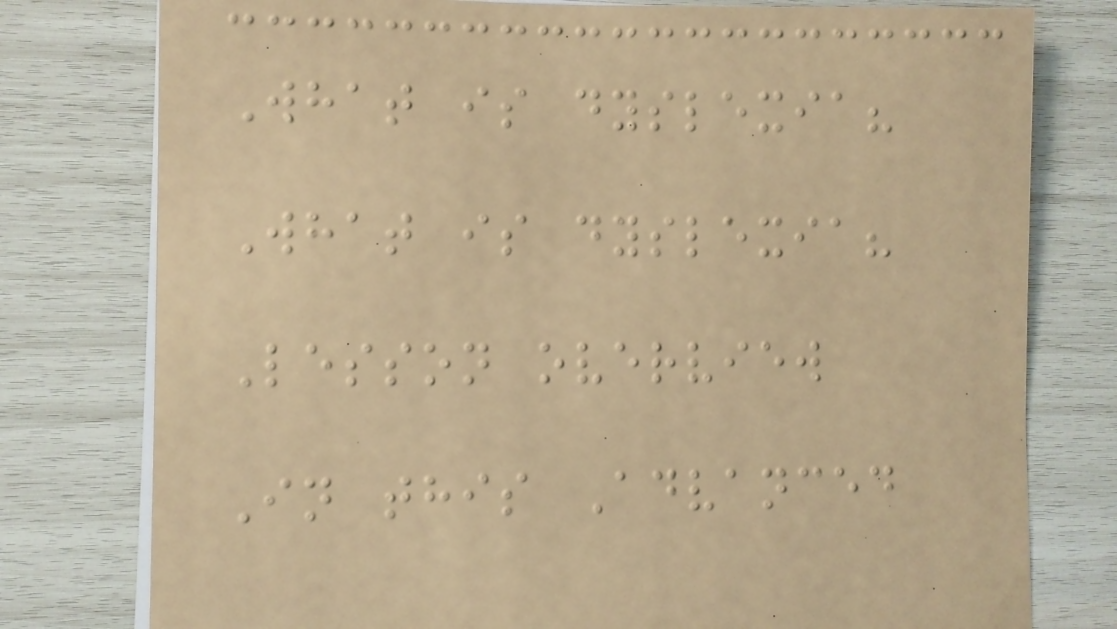What is dyslexia?
What is dyslexia?
Lesson overview
In this Advanced
